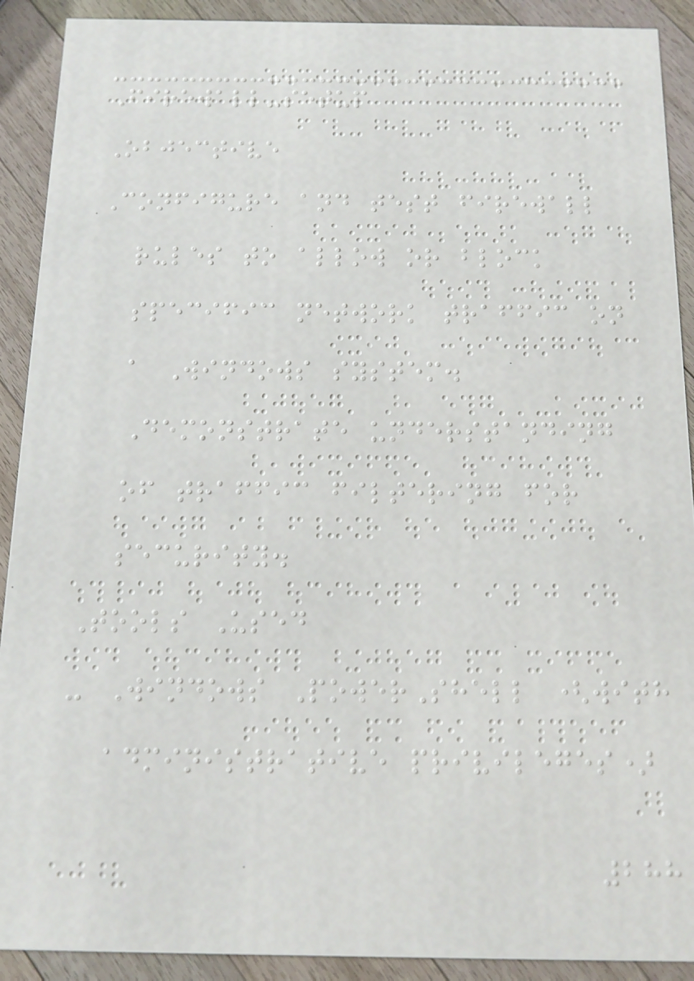Firewall-setup
Objective
Configure and test firewall
rules to allow or block
specific network traffic on
a Windows system.
Demonstrate understanding
of traffic filtering for
security.
Tools Used
- Windows PowerShell (with
administrative privileges)
288
